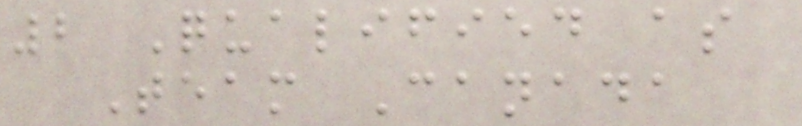2 Qualified as
Team Canada
